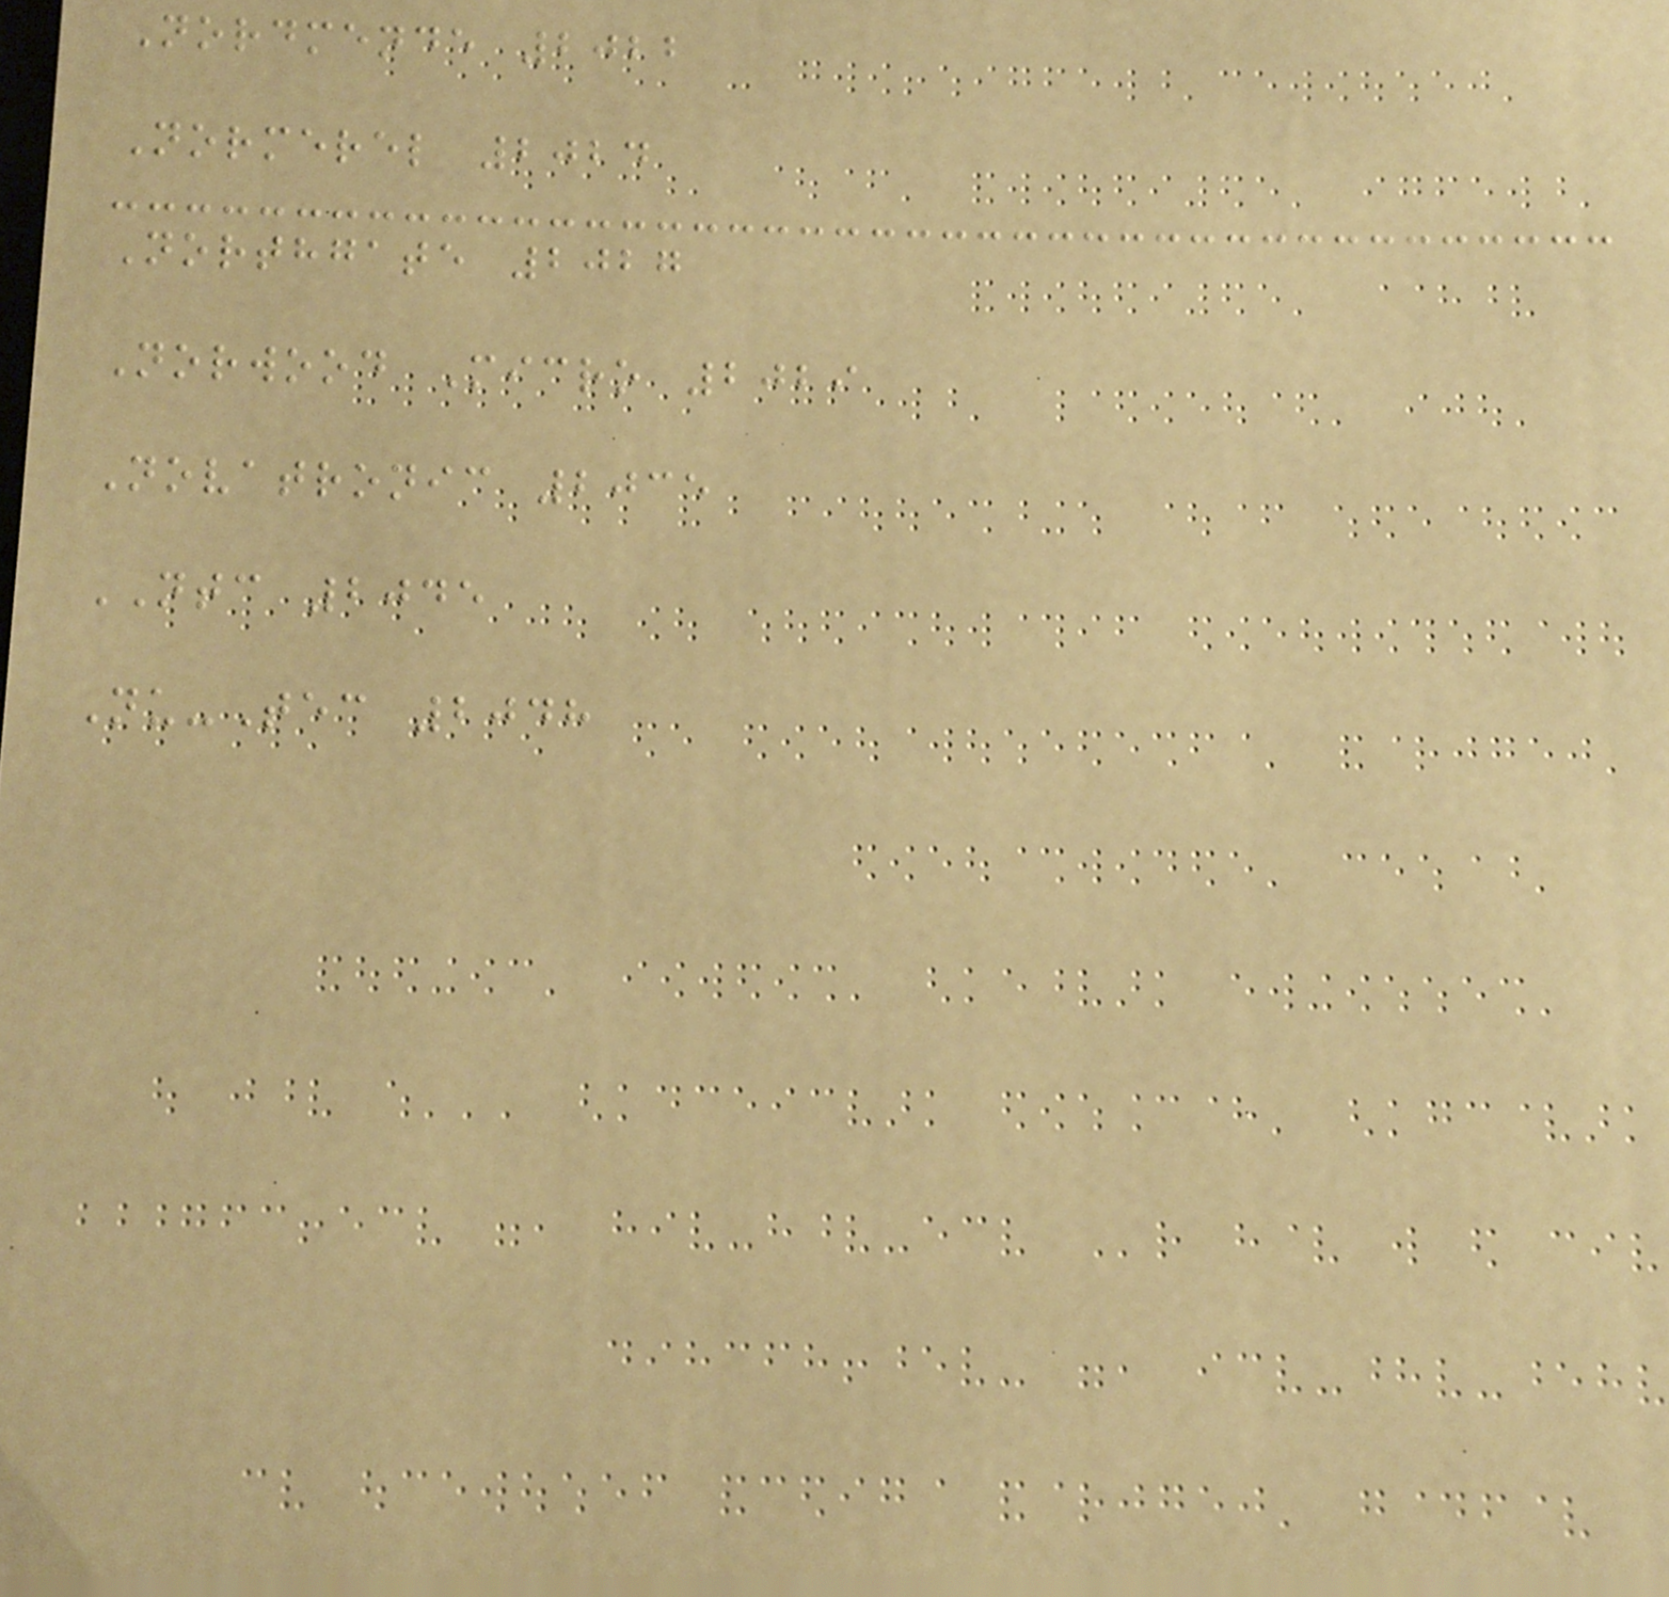Nordmende 2022
Normerel 2024
Northgate 2027
Norwood Micro 2029
Novatronic 2035
NTC 2045
Nu-Tec 2048
